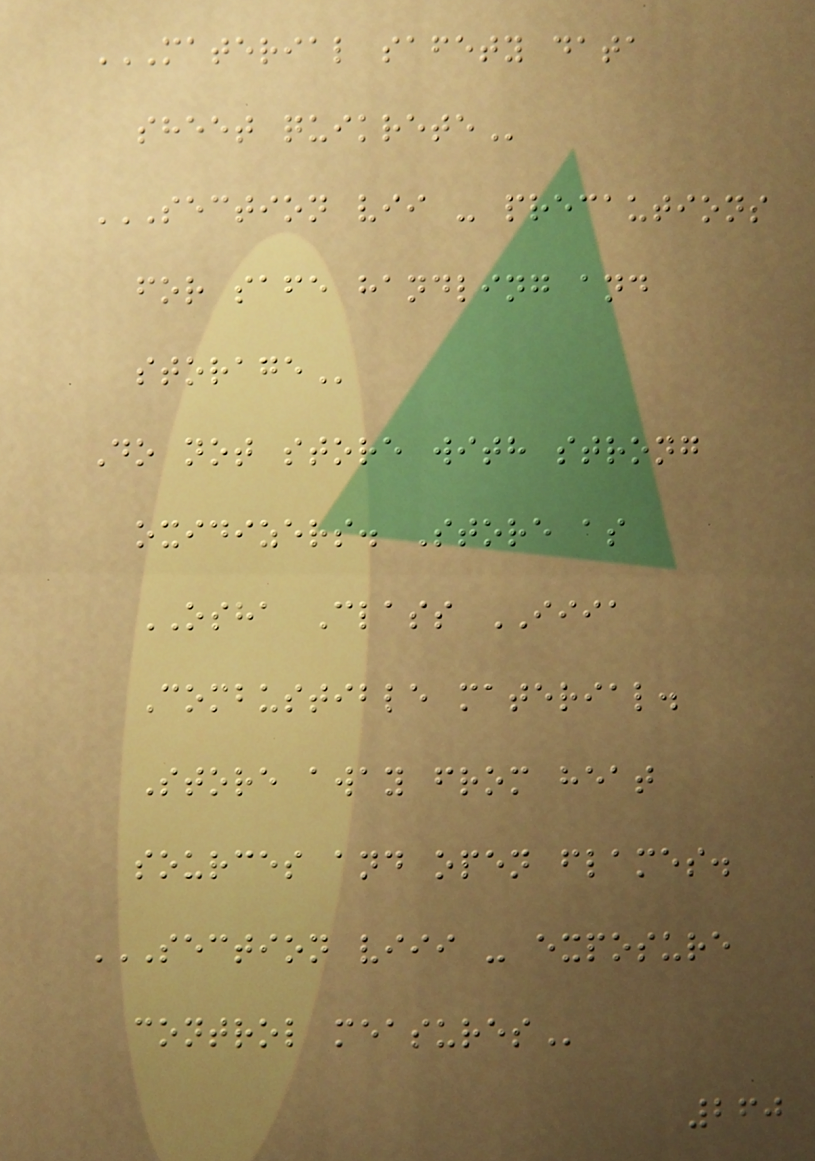MATERIAL SAFETY DATA
SHEET QUIKRETE
SECTION VII - PRECAUTIONS
FOR SAFE HANDLING AND
STORAGE
Do not store with strong
oxidizers. Store as
OSHA Class IIIA
Combustible material.
Store away from heat
sources and open flames.
SECTION VIII - EXPOSURE
CONTROL MEASURES
260
